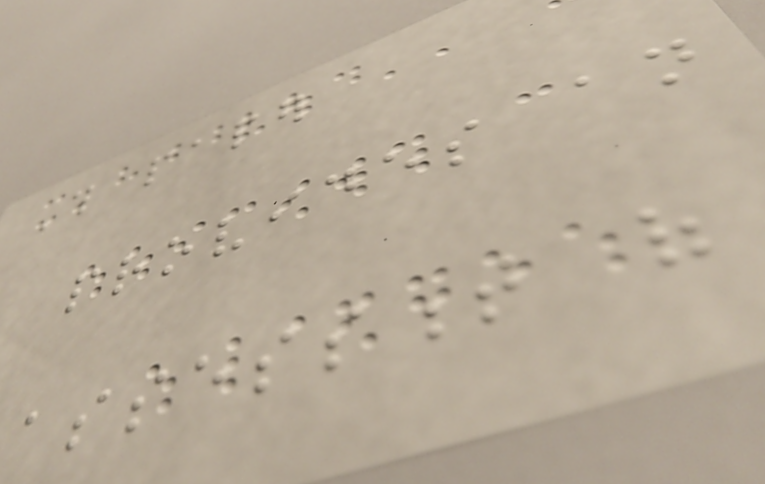This paper
provides an
assessment of
